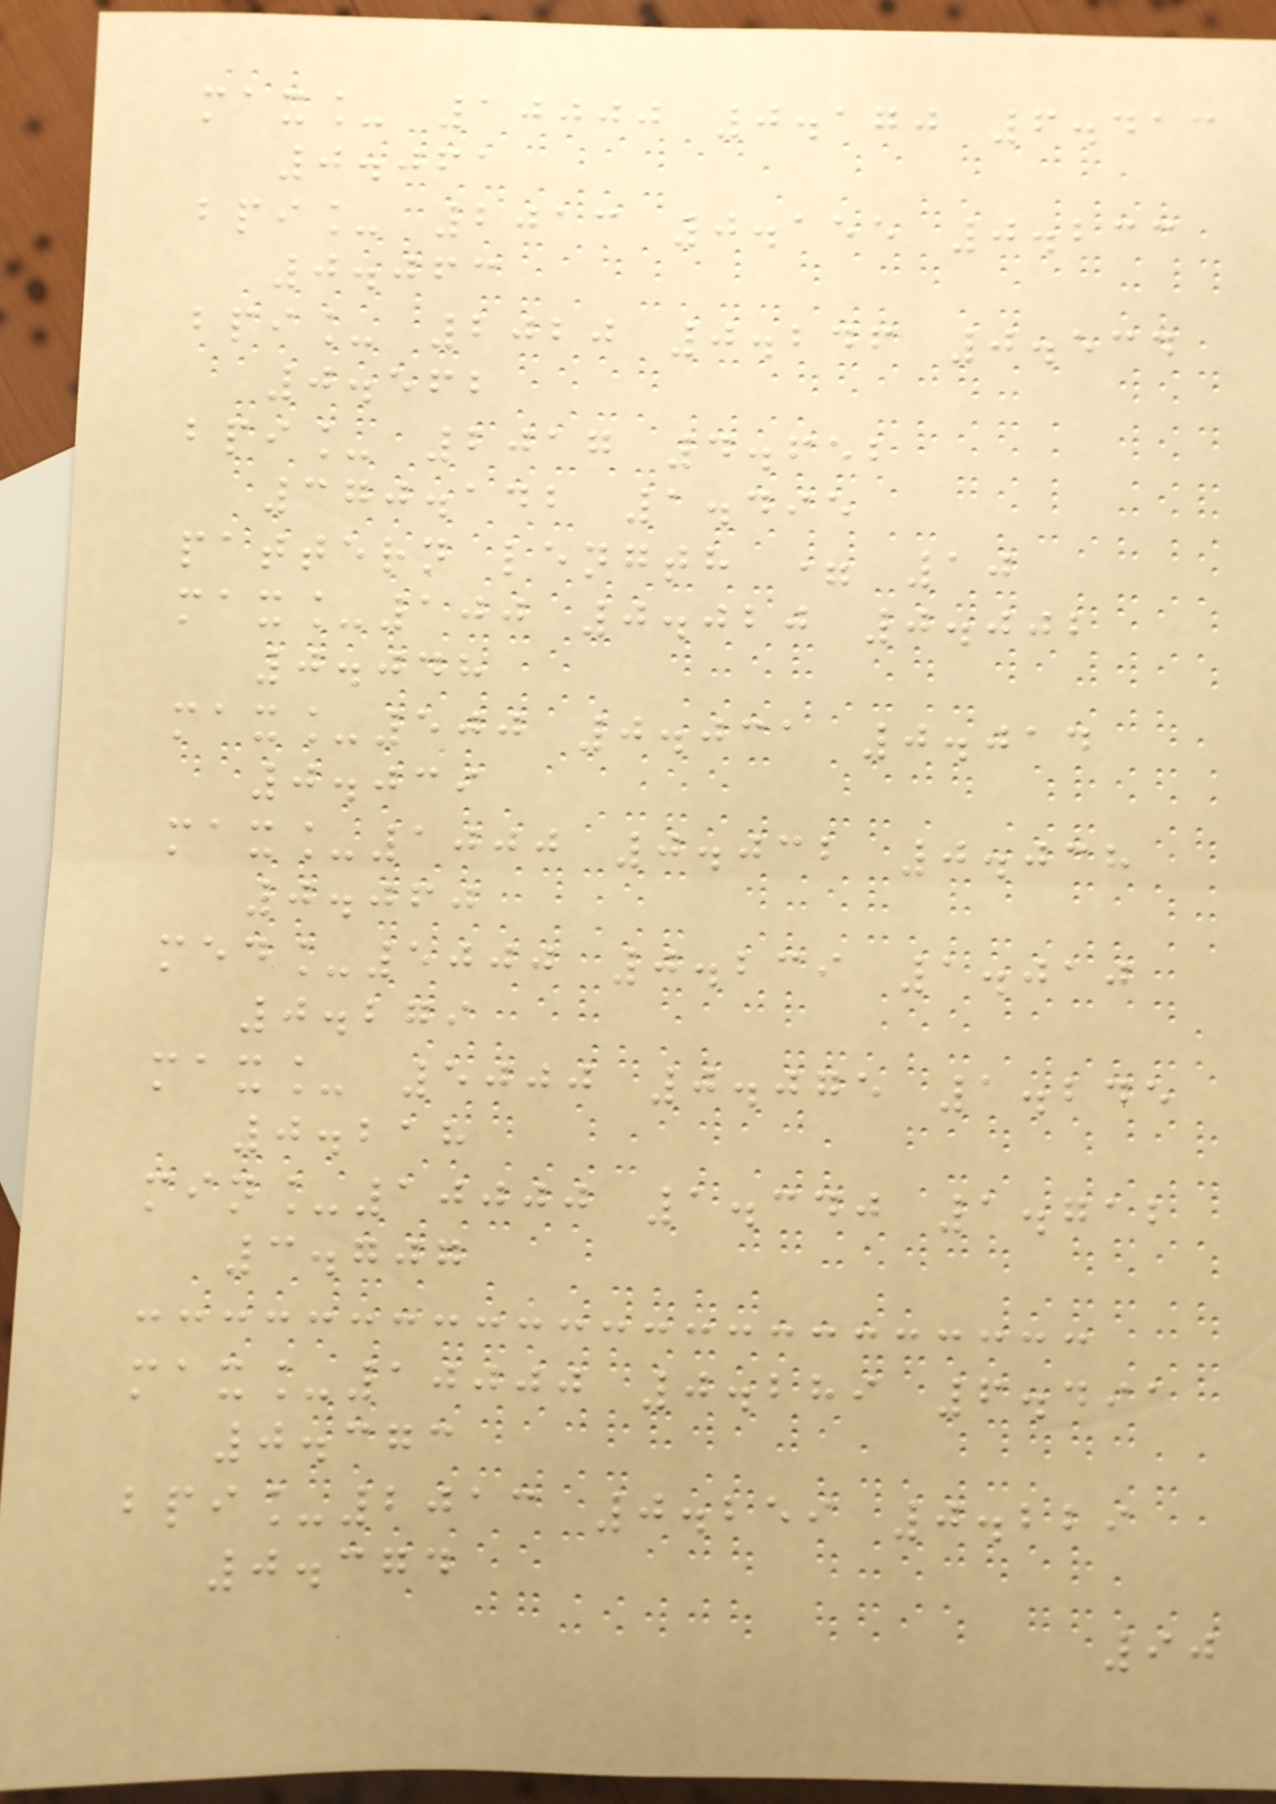max_ 10000 0.170 6.413
0.061
bpi_ 2013 0.155 0.233
0.063
bpi_ 2020 0.246 0.534
0.562
bpi_ 2017 4.652
370.142 1.495
pattern length = 10
max_100 0.020 0.002
0.048
max_500 0.031 0.014
0.039
max_1000 0.032 0.038
0.060
med_5000 0.239 1.010
0.279
max_ 5000 0.075 1.245
0.218
min_10000 1.340 1.712
3.707
max_10000 0.289 6.491
0.373
bpi_2013 0.259 0.229
0.374
90
